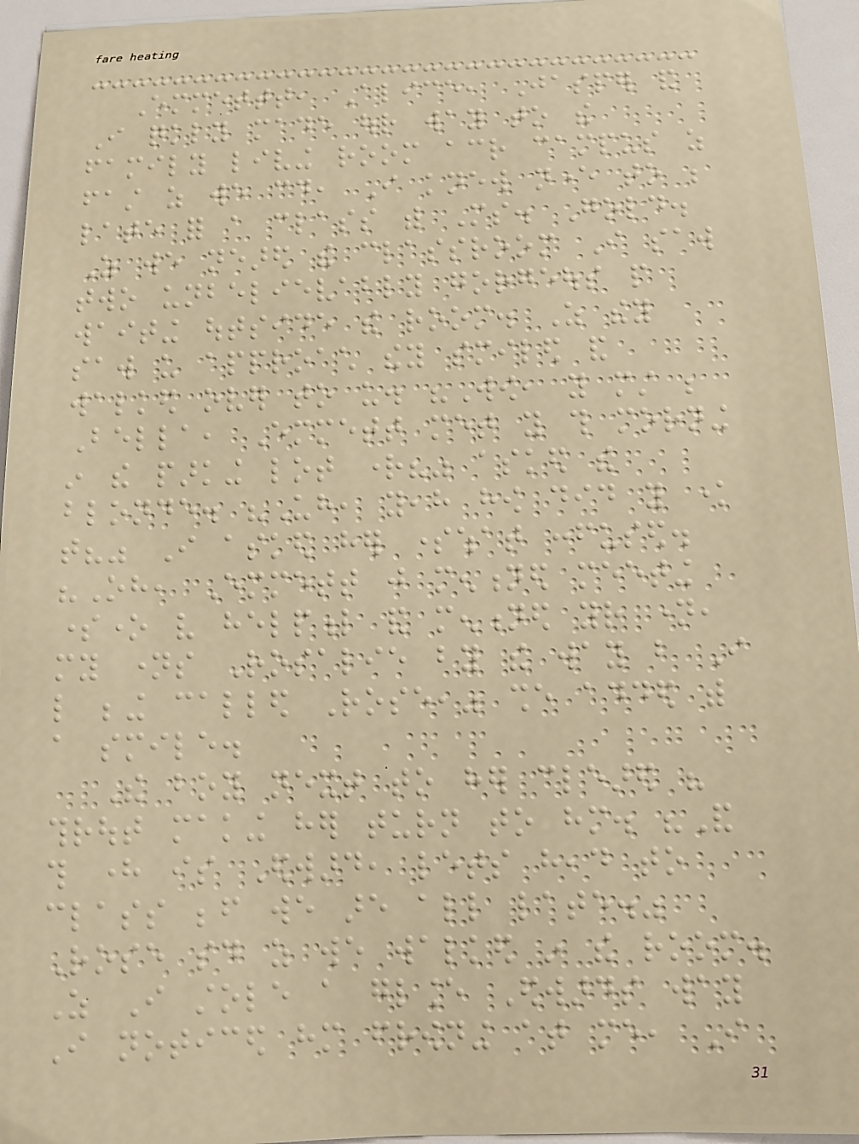Emmettt, Alice, Jasper and
I quickly made our way to the
family living room across campus as
fast as we could, I knew never to be
late for a class with Ms. Gold.
As we neared the classroom I saw
two unbelievably gorgeous people
waiting outside the room. As they
saw us approach they smiled and
walked over to us. "Wow, you must be
Bella, Emmett met you this morning
in the parking lot right?" asked the
blonde. "Uh, yeah how did you know
that?" I asked her somewhat confused.
"Oh, Emmett just mentioned meeting
someone very helpful and mentioned your name,
my names Rosalie by the way but I
like being called Rose," she added with
a smile.
The boy next to her cleared his
throut making her turn to him. "And
this here is Edward, lets head to
class before we are all late."
Rose said as we walked in the room.
As I stole a glance Edwards way
I noticed him frowning at me, I
